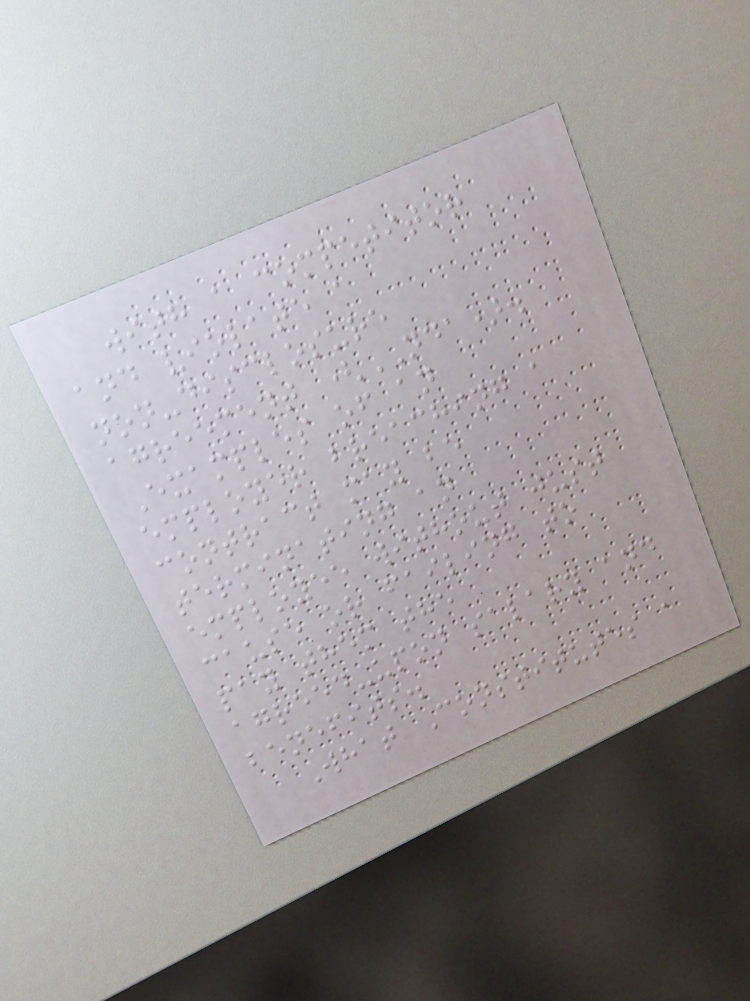with a competitor
and violate a
non-disclosure
agreement (NDA).
Examples of an
employer breaching a
contract may be
terminating an
employee without just
cause or failing to
pay them the
agreed-upon salary and
benefits.
What Constitutes a
